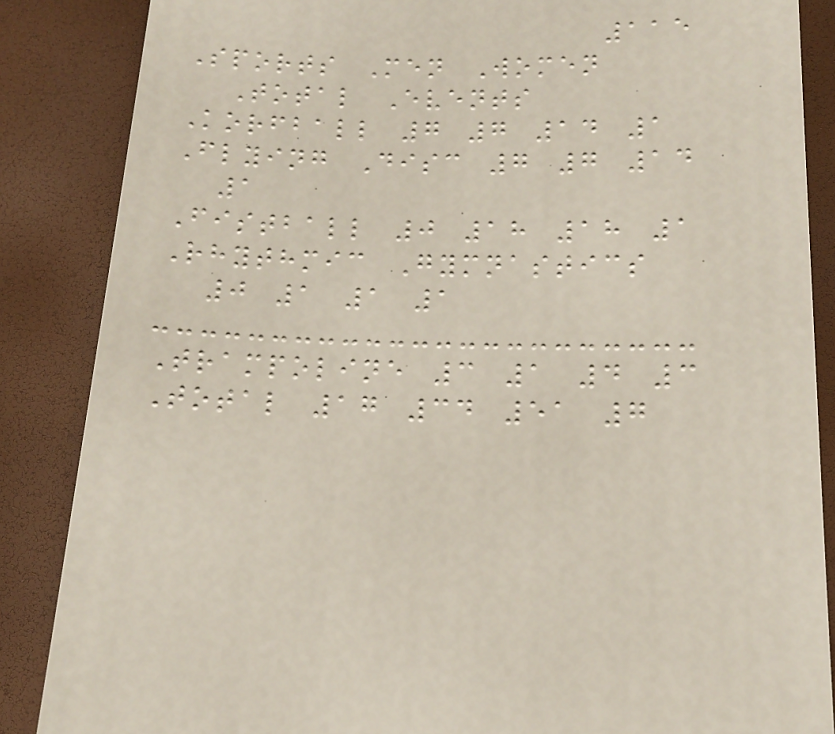115
Sports Men Women
Total Events
Korfball 7 7 14 1
Flying Disc 7 7 14
1
Fistball 0 18 18 1
Rhythmic Gymnastics
0 1 1 1
Trampoline 3 1 4 3
Total 17 34 51 7
